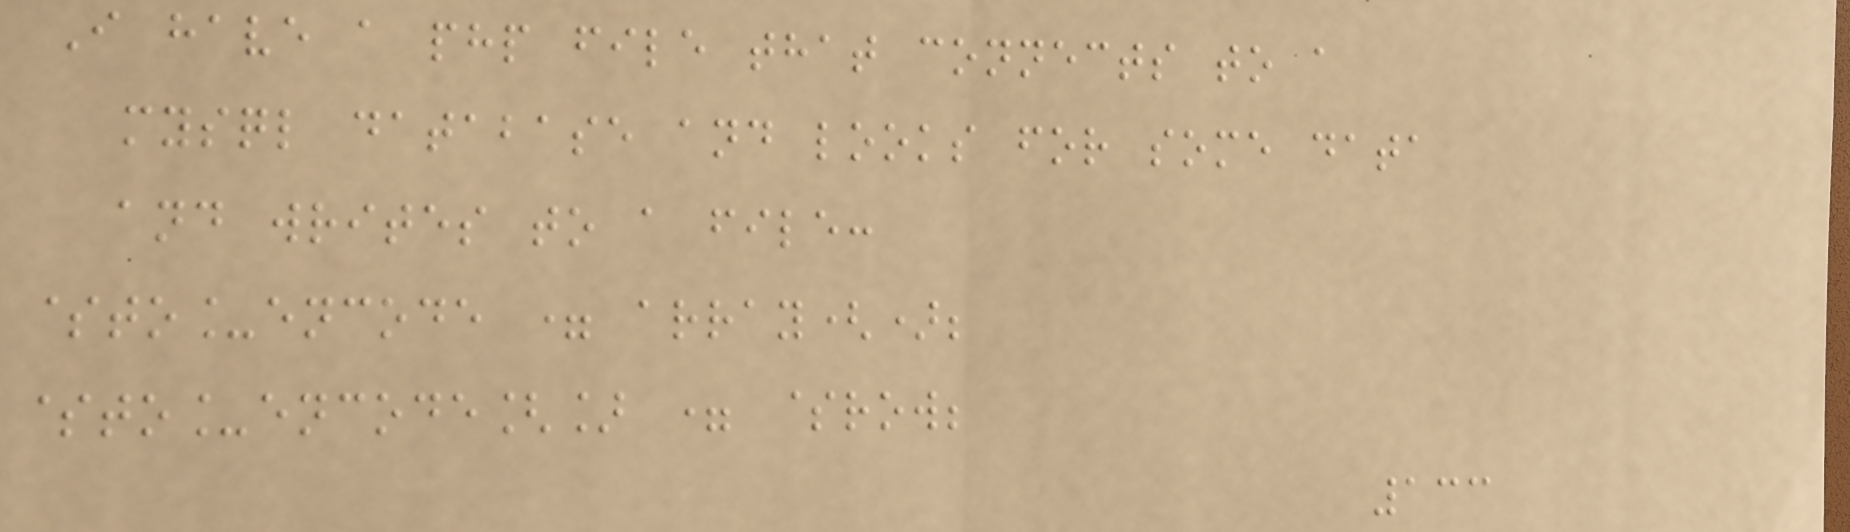I have a php file that connects to a
mysql database and looks for some data
and writes to a file:
$to_encode = array();
$to_encode[] = $row;
133
